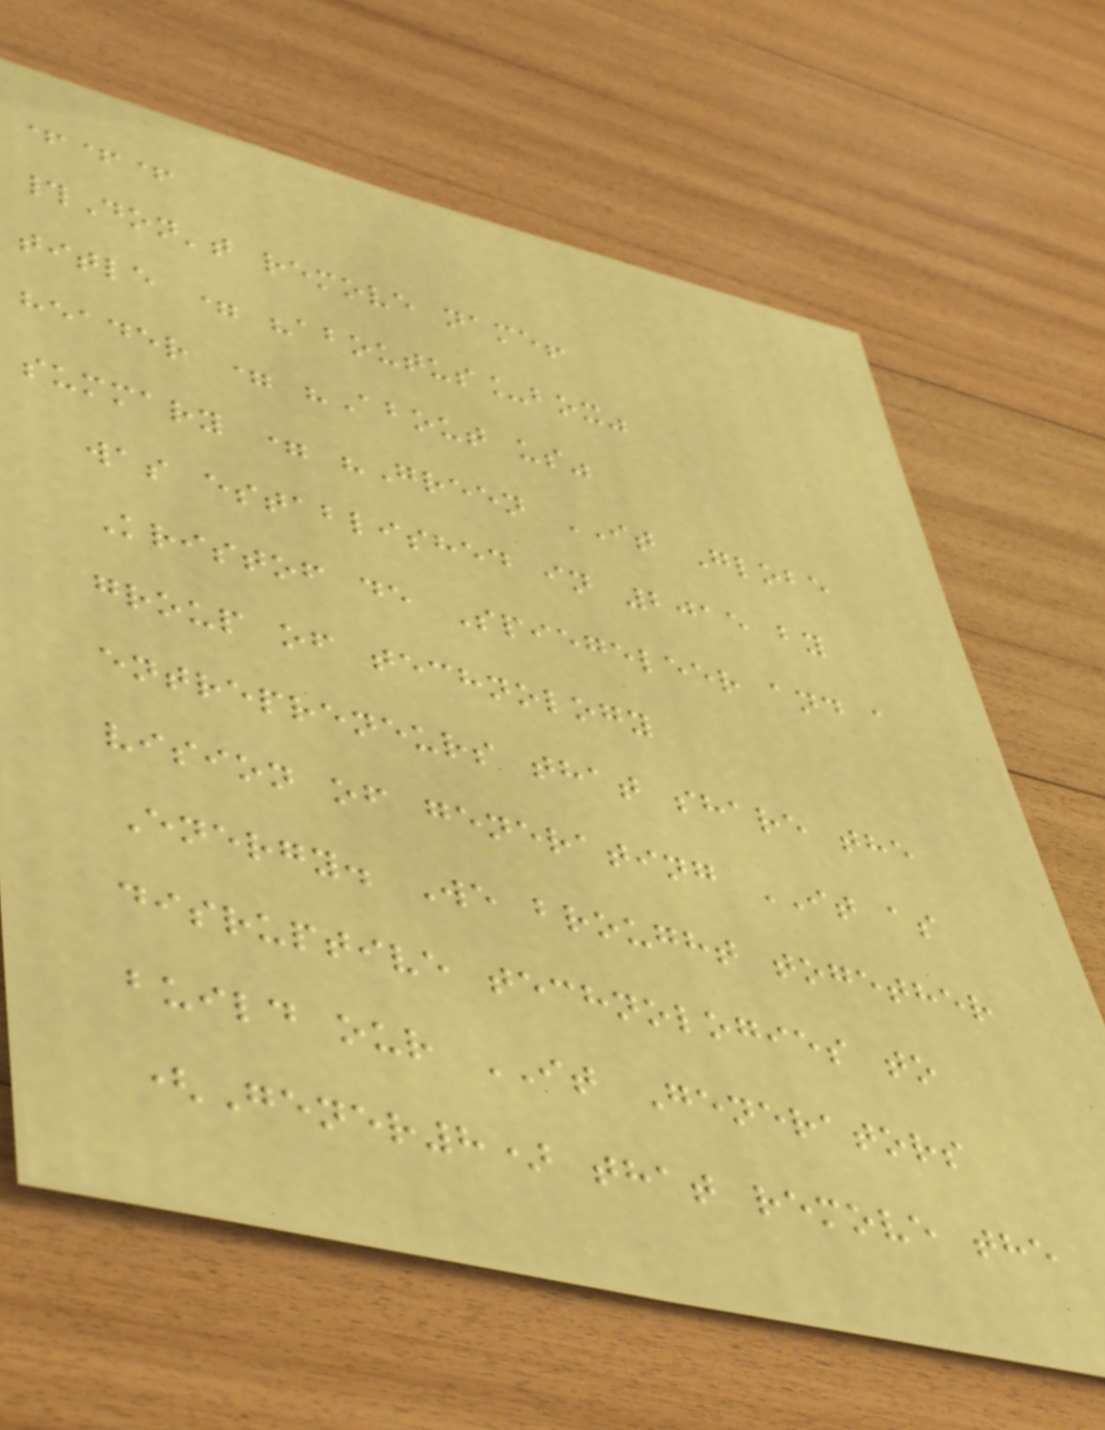+++
#Don't remove name!
title = "aboutus_box"
header = "About us"
summary = "Green IT Globe
was established in 2015 by
Kristof de Spiegeleer and a
group of technology
entrepreneurs that share the
vision of generating IT as
Energy. We brought together
disruptive technologies to
build our IT Generators
(Gener8) that remove the
